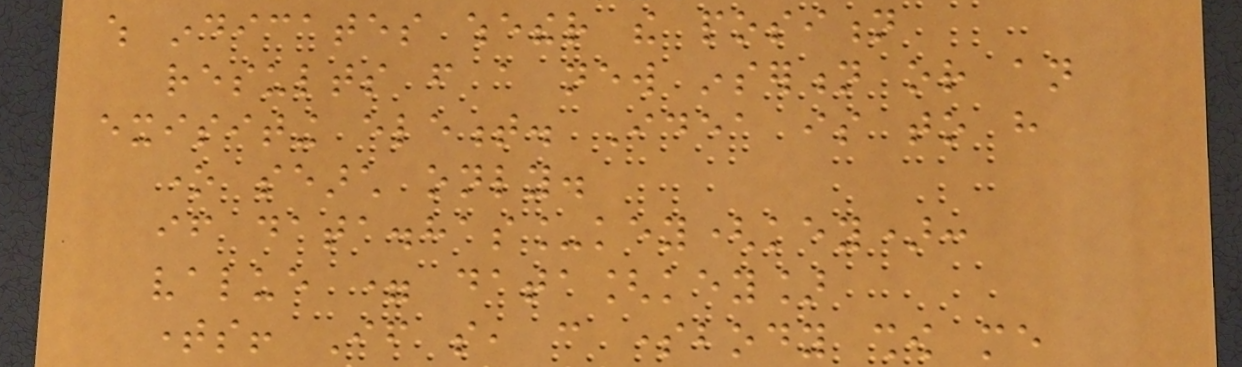which indicates whether the position
results from a new insertion or an
exisiting element. Idea is to have
one search only.
if data.has_key(key):
value = data[key]
times! If so, can somebody show me
